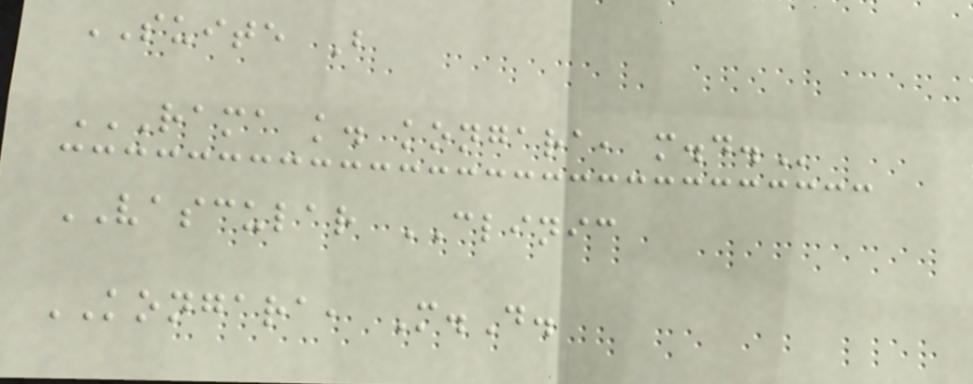SUITE B
RAMA K. KONGARA, M.D.
VASCULAR CLINIC
KONGARA, M.D.
